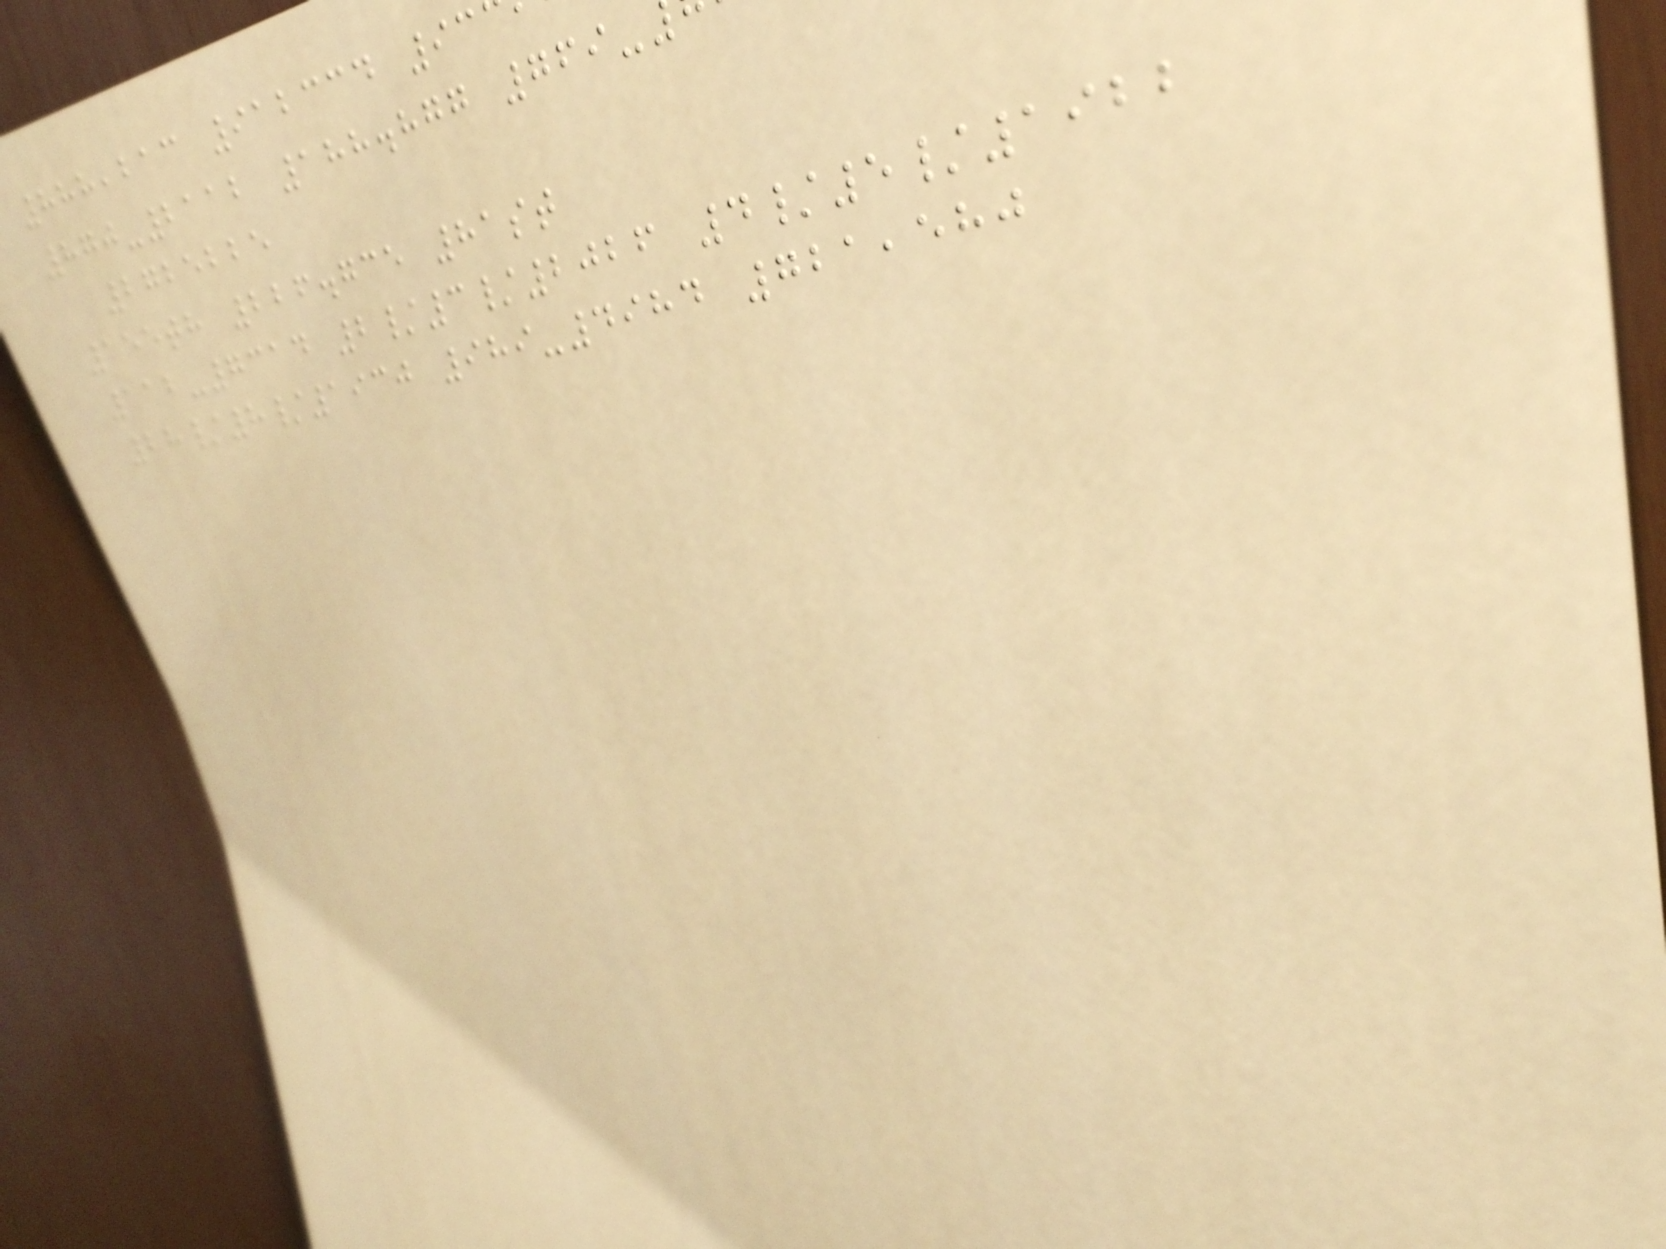888,213 912334 93
870-2112 188.877 769-
2725225
155th 226.735 81st
112-7314 2/3/2026 4/5/1922
28/8/1930 989-4984 721,580
